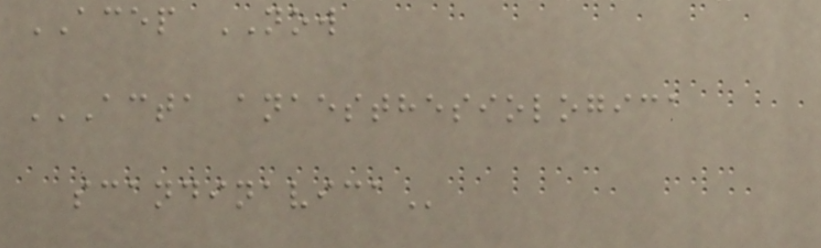ACEP NOW
ACTA ANAESTHESIOLOGICA
SCANDINAVICA
